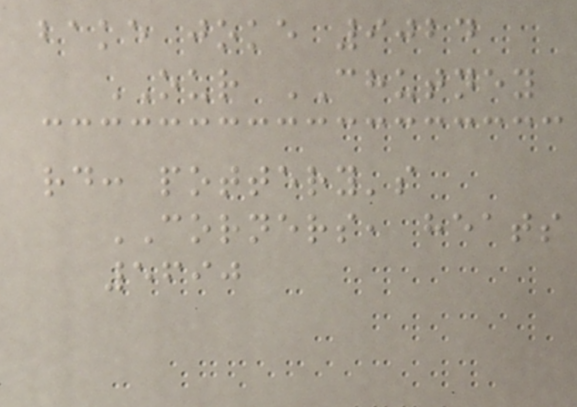bake joke 9024
OUR CHUTNEY
rd: pottery's
CORNERS, heats
5690
